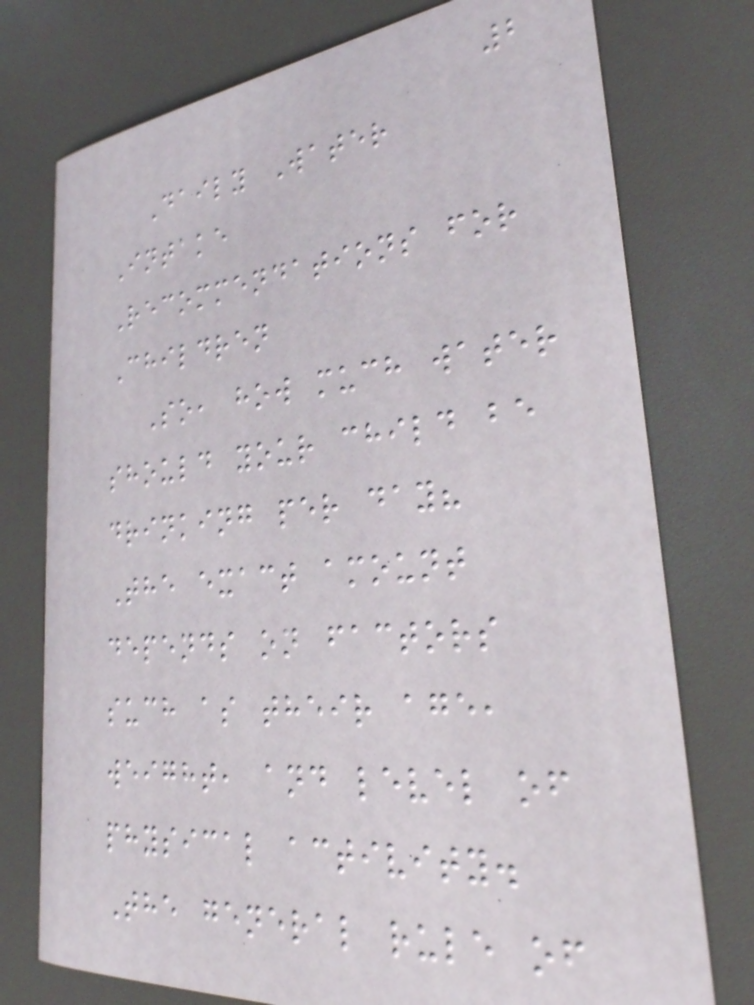2
Daily Water
Intake
Recommendations for
Children
So, how much water
should your child be
drinking per day?
The exact amount
depends on factors
such as their age,
weight, and level of
physical activity.
The general rule of
